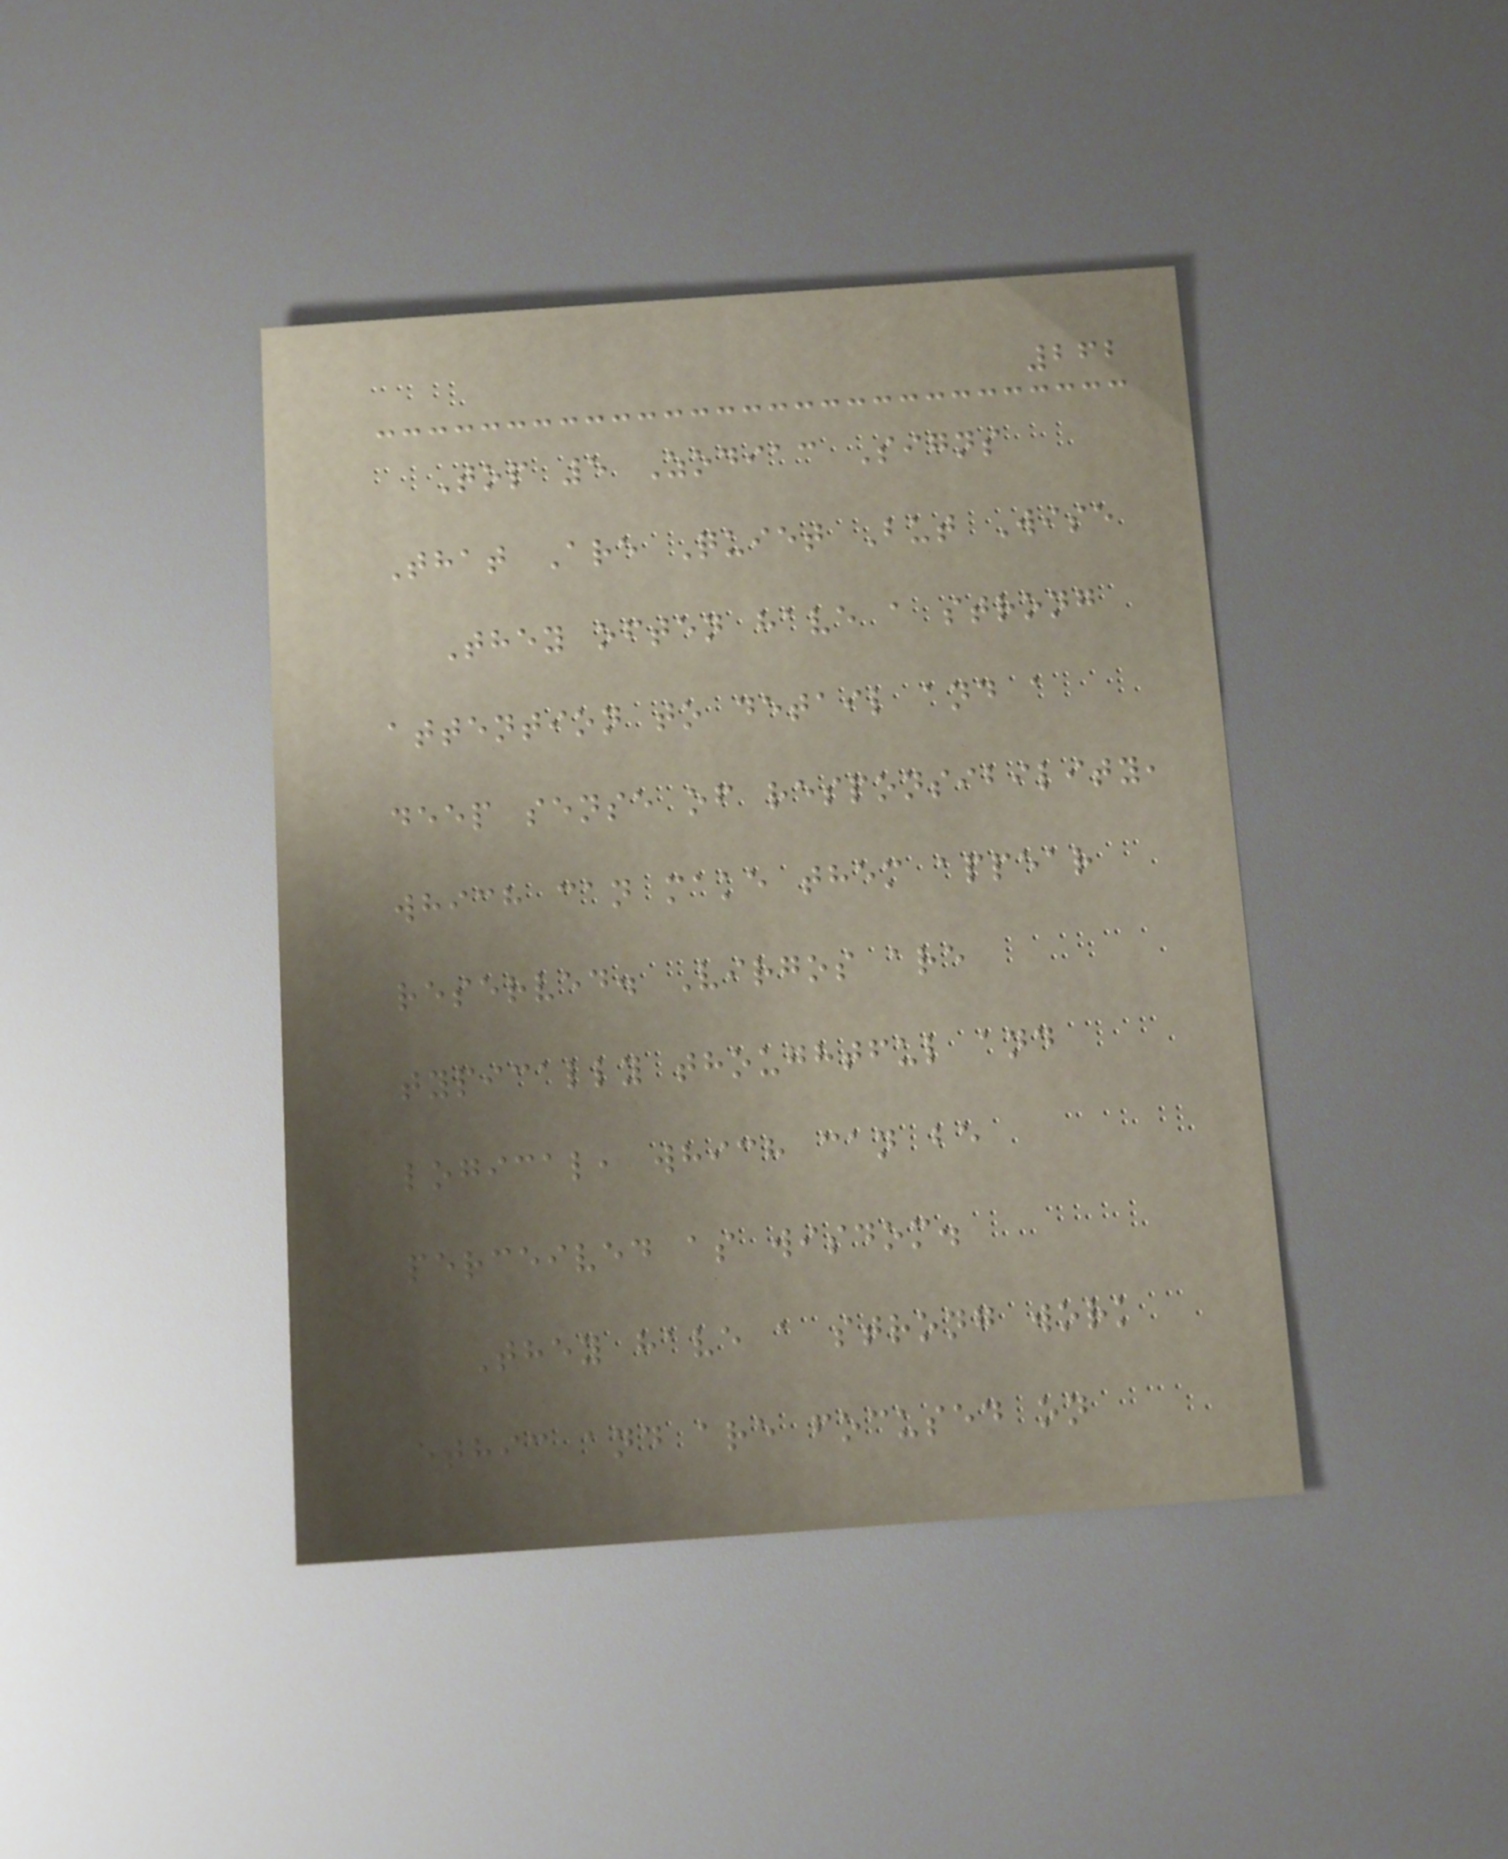262
Top 5 Zodiac Signs
That Are Quiet But Wise
They often have a strong
attention to detail and a
deep sense of responsibility,
which can make them appear
reserved. Virgos are
typically thoughtful and
logical, which can be
perceived as wisdom.
They have a strong work
ethic and are focused on
